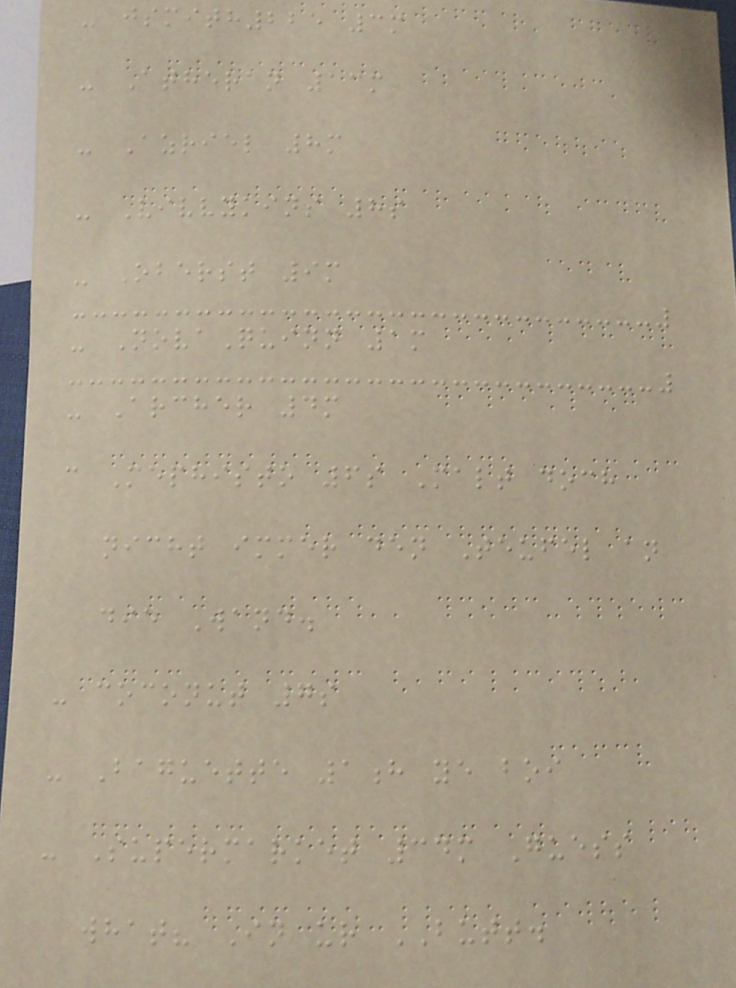- jsmith225 3m
- Atheran 13m
- Azriel 8m
- Vivvykins 8s
- Oberst 9m
- NovaQuinn 1m
- Archer 4m
c Mephisto 6s Malt doch
nicht immer den Teufel an
die Wand.
- coconut 7s
- Baguette 1h ye boi
- Supermarket 34m Guess
what? In ur BUTT.
